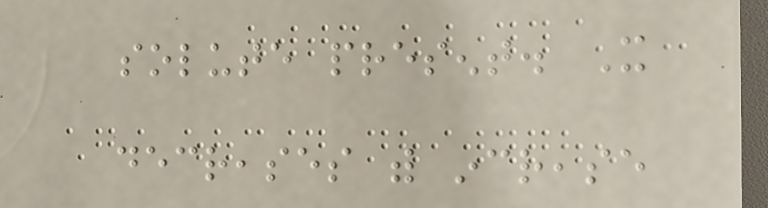solute present. It
decreases with increase
